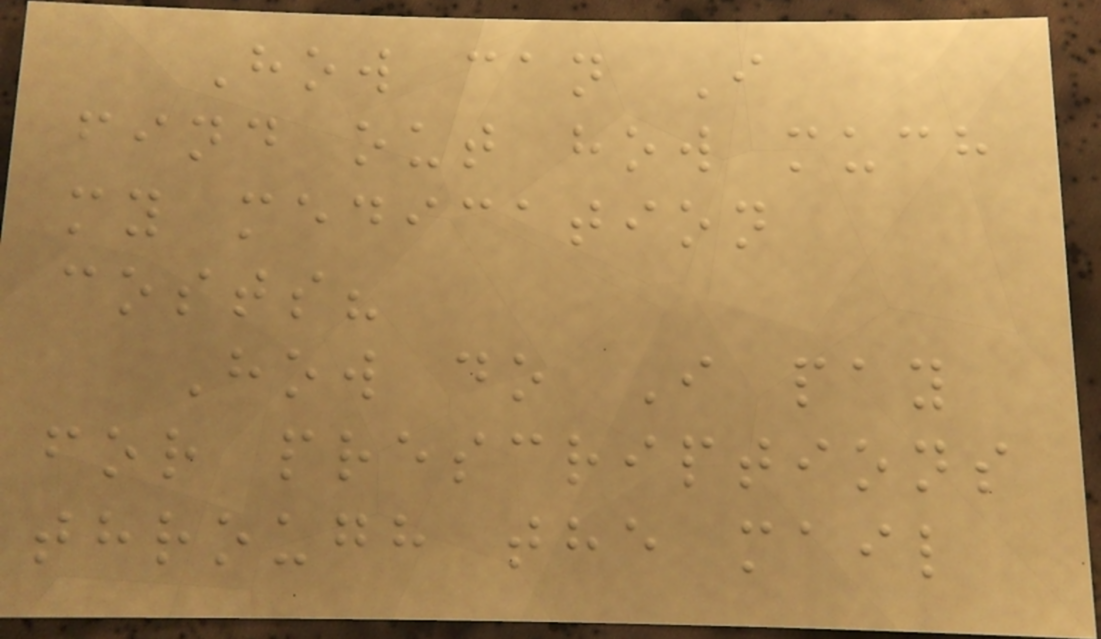How can I
find out how much
my medication
costs?
How do I pay
for prescriptions
through the mail
